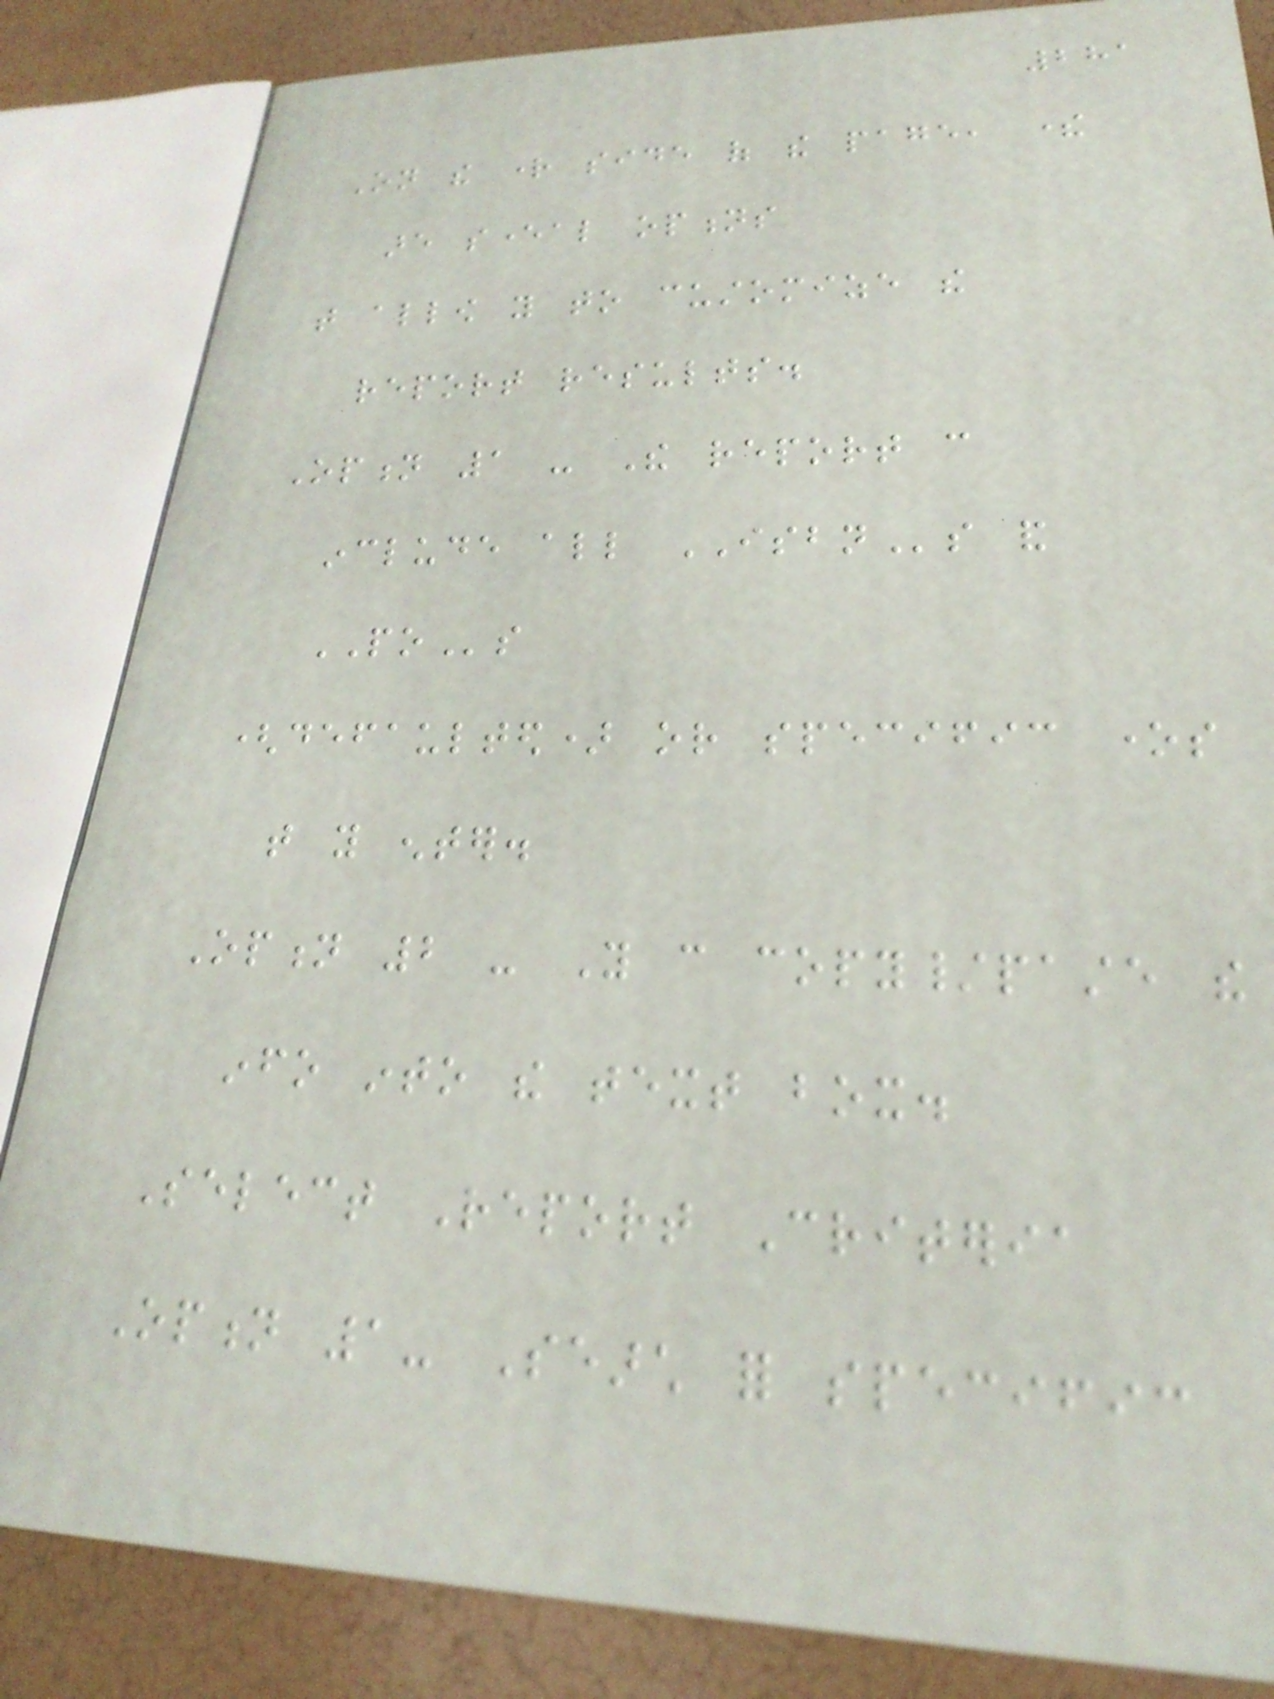281
On the right side of the page, there
are several options
that allow you to customize the
report results.
Option 1 - The report can
include all ISBNs and
POs
(defaulted) or specific ones
that you enter.
Option 2 - You can copy/paste the
info into the text box.
Select Report Criteria
Option 1- Search for specific
